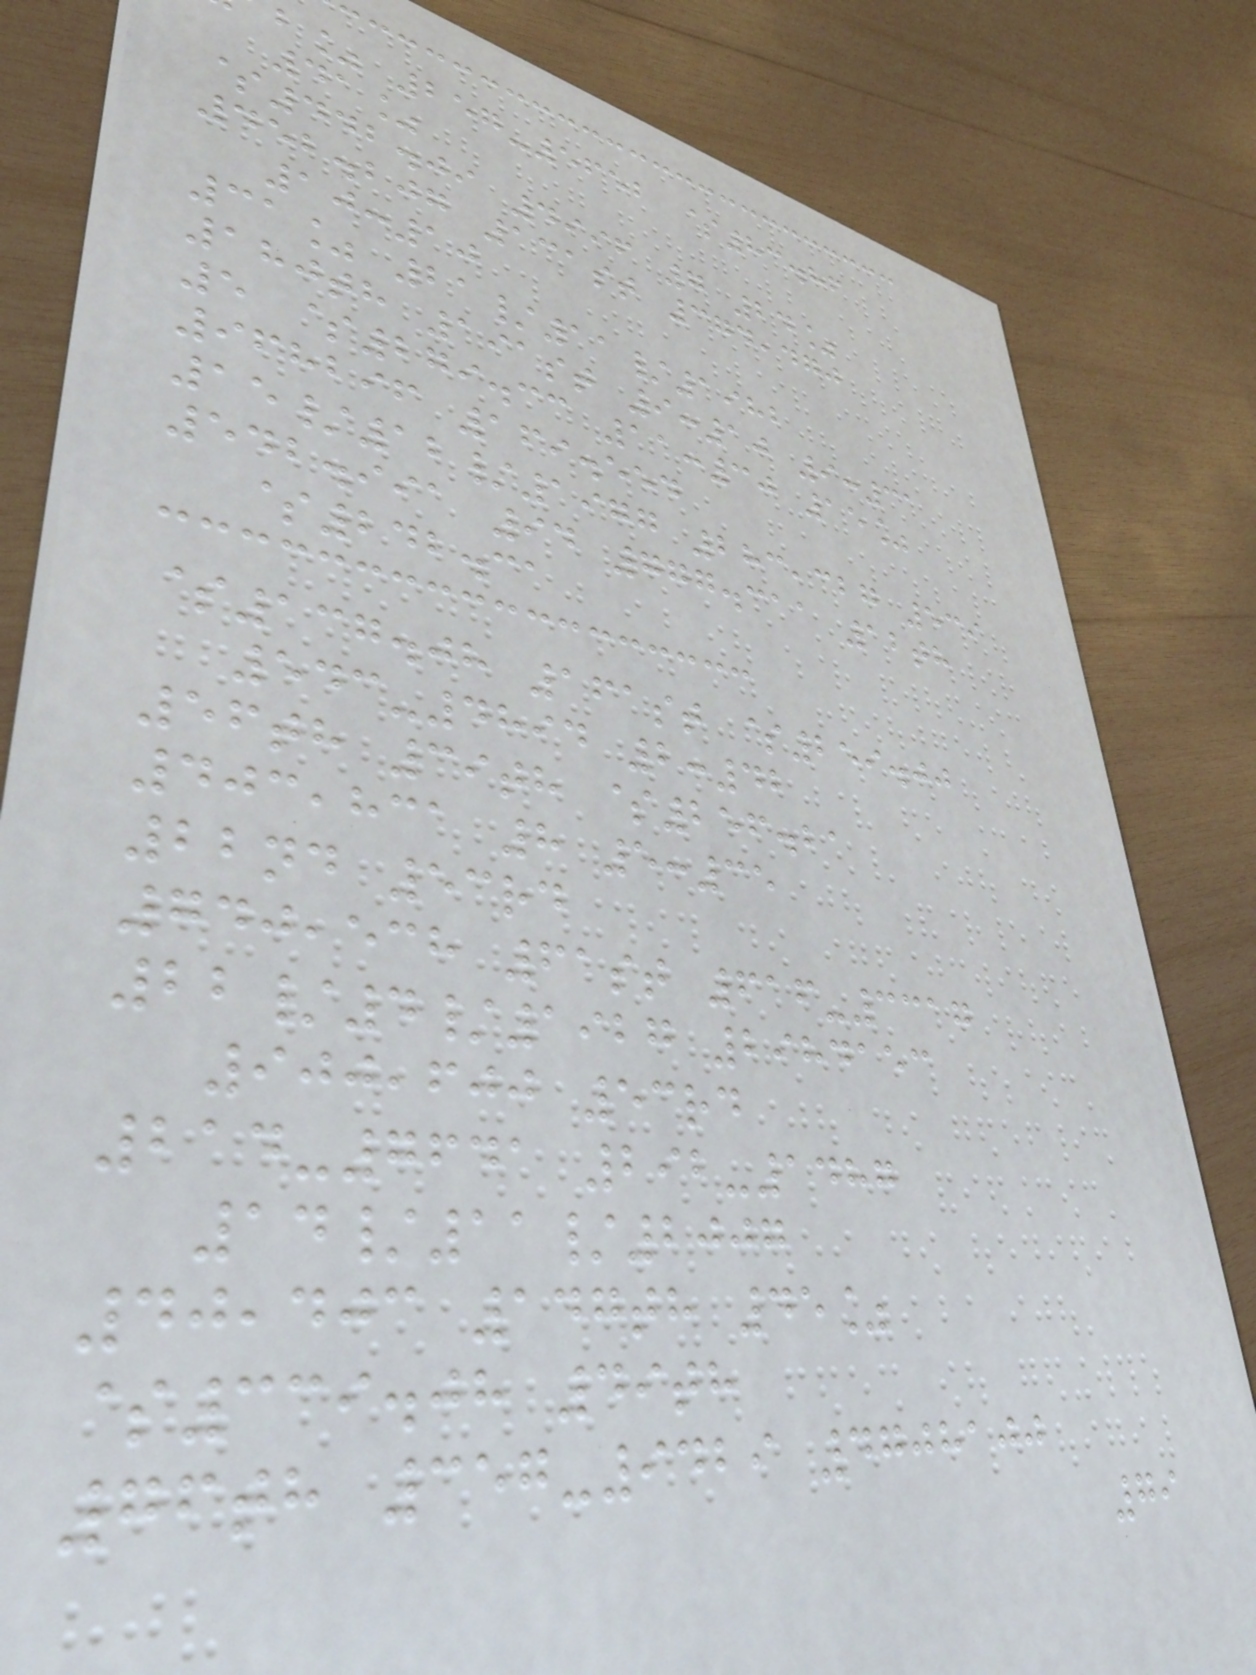b% 257-5652 $83.86
41%
$442.09 4996 7 24%
452.207 131st 374,470
10:10
31% 21/11/1982
180th 191st 9:10 9:31
5 $279.33 11:30 15%
968296 169.554
15/12/1977 283,327 539
542.991 94 777.311 12th
$242.31
$137.08 161st $259.00
543-4894 2:42
56th 39th $256.21
403,831 8 5:35
22nd 53rd
740,538 61st 616-3317
22/4/1927 2984153
900,600 53rd
214-7641 292-1487
14/11/2007
40,403 147th 45%
$339.08 49th
76th 357-9429 4708100
79
